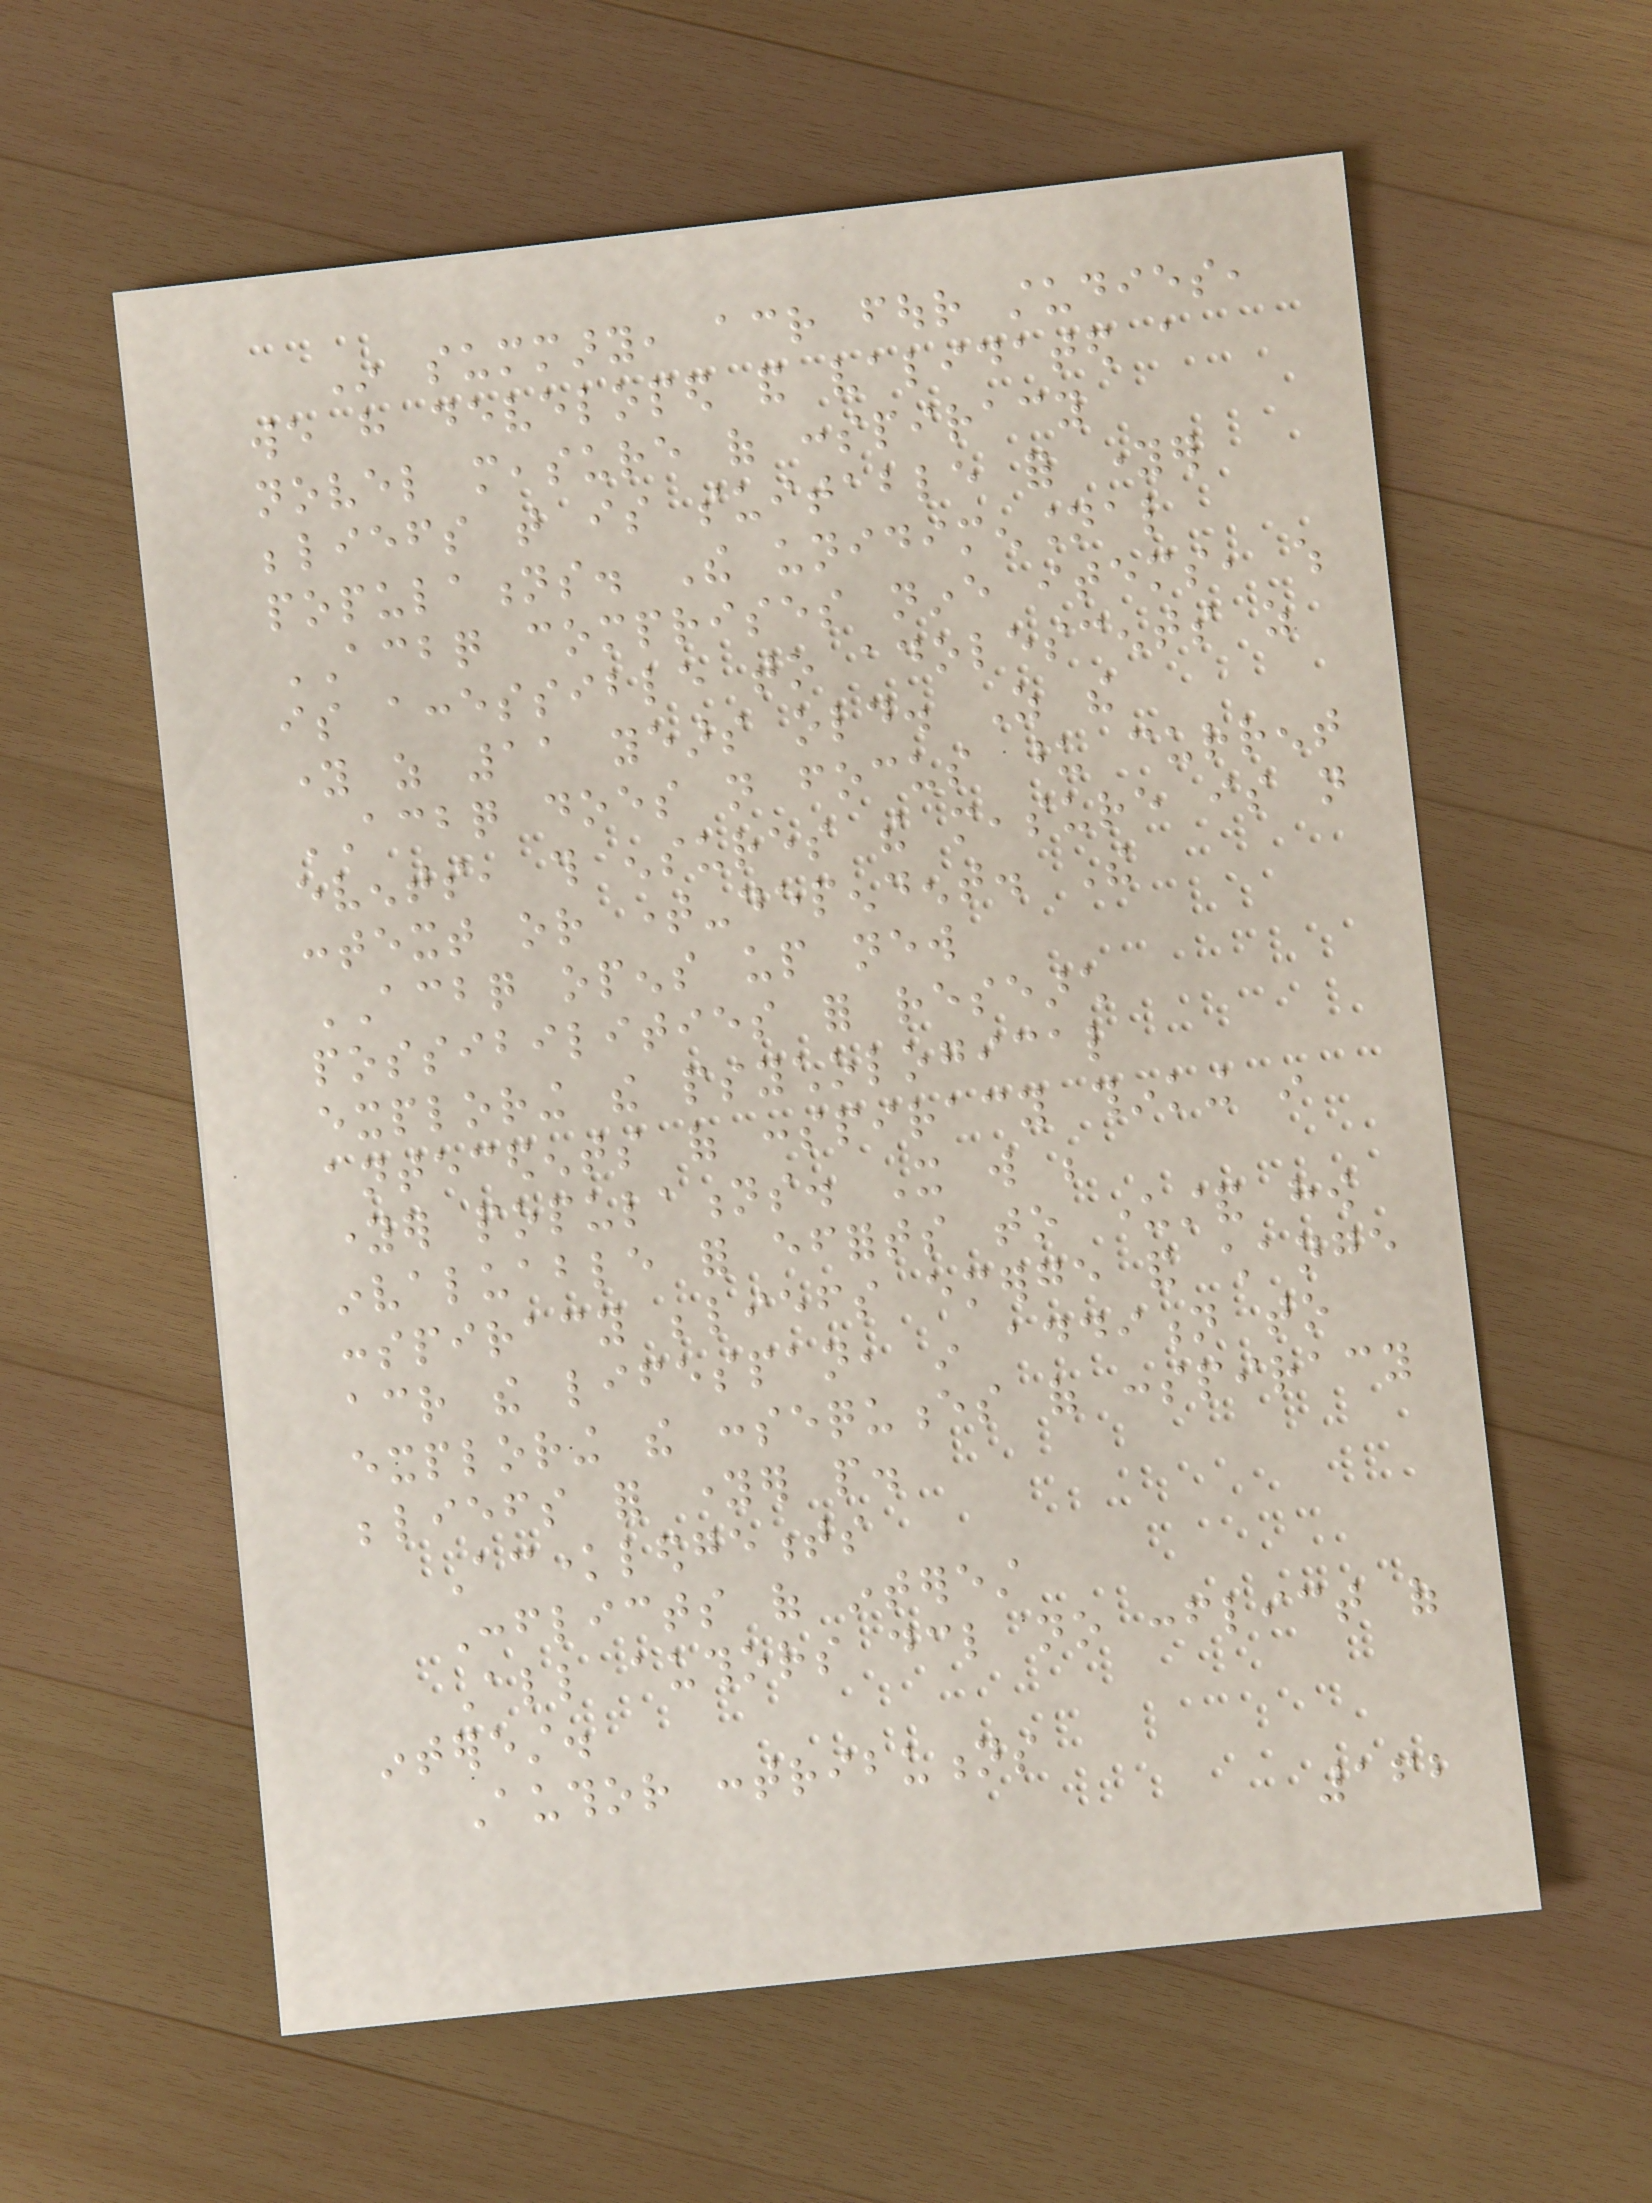In summary, across four studies,
we have developed and validated a
novel measure of conspiracy
beliefs that is suitable for younger
populations. The unidimensional
ACBQ comprises nine items, which
is accessible to adolescents as
young as 11 years old. As the
ACBQ does not focus upon current
events, this ensures the measure is not
context or time-dependent. The
ACBQ opens up new
possibilities for research
exploring the psychological
antecedents of conspiracy thinking in
younger populations. It will be
invaluable for efforts to understand how
conspiracy beliefs emerge and change
across the lifespan, in addition to
exploring the consequences of conspiracy
beliefs for younger people.
Acknowledgements
Conflicts of interest
All authors declare no conflict of
interest.
Author contributions
162
